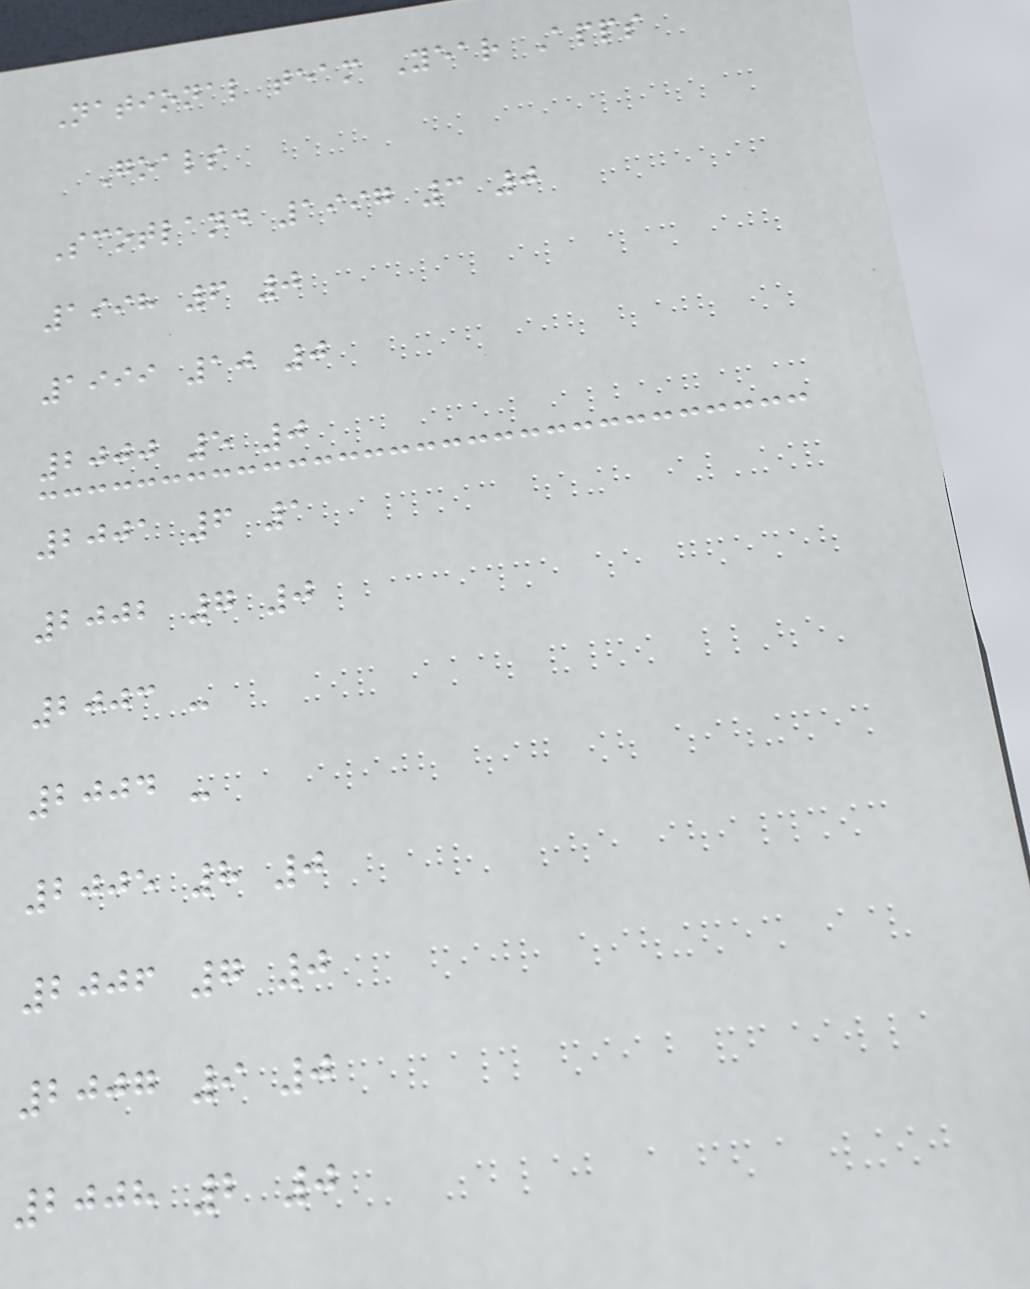National team Year Apps
Goals
Scotland 1997 3 0
1998 6 0
1999 10 0
2000 5 0
2001 6 1
2002 7 0
2003 -
2004 -
2005 8 0
2006 7 0
2007 9 0
2008 2 0
